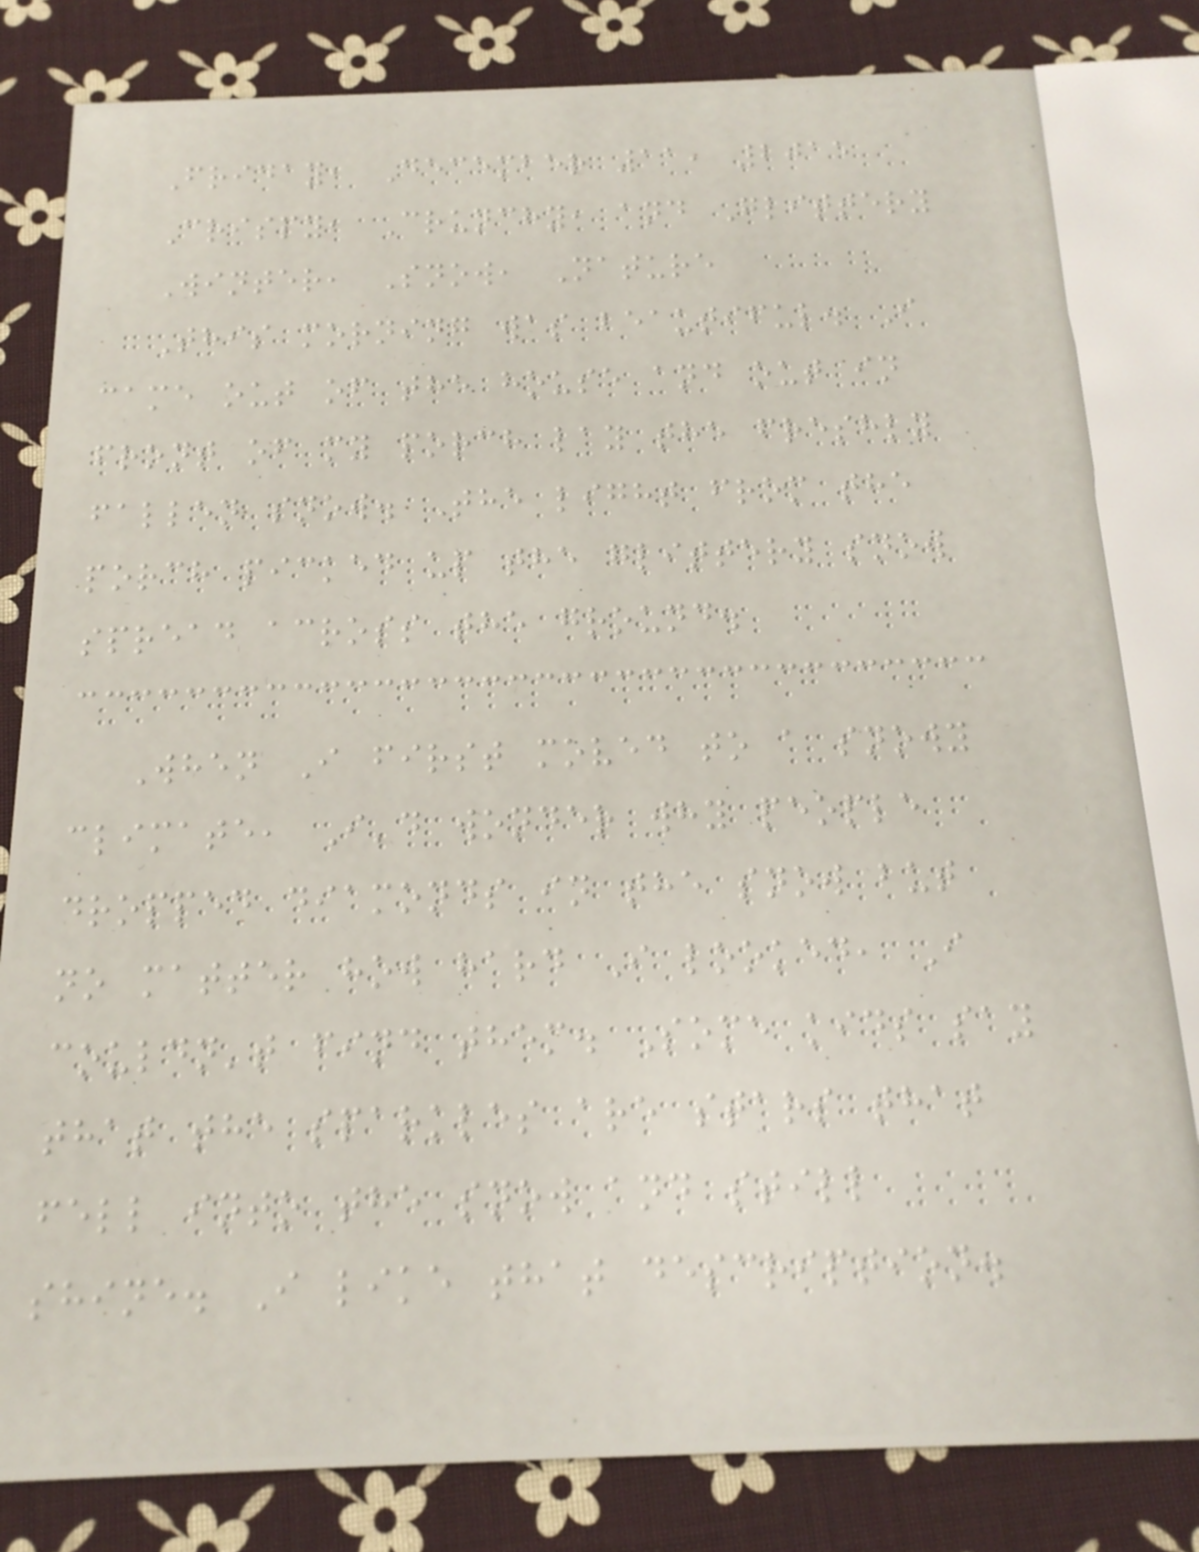Friday, December 11, 2015
Crispy, Crunchy, and Glittery
Winter, Snow, Nature
This morning was beautiful. I
came out of the house and out in
front of my porch lay the freshly
fallen snow. The light from the
porch picked up the glittery snow
spread across the ground.
When I first moved to a snowy
climate, I'd wonder why people
dropped diamonds in the snow but
no matter how hard I looked, I
couldn't find them. Some kids say
that the sparkles are stars that
fell into the snow and still
shine. I like that description.
